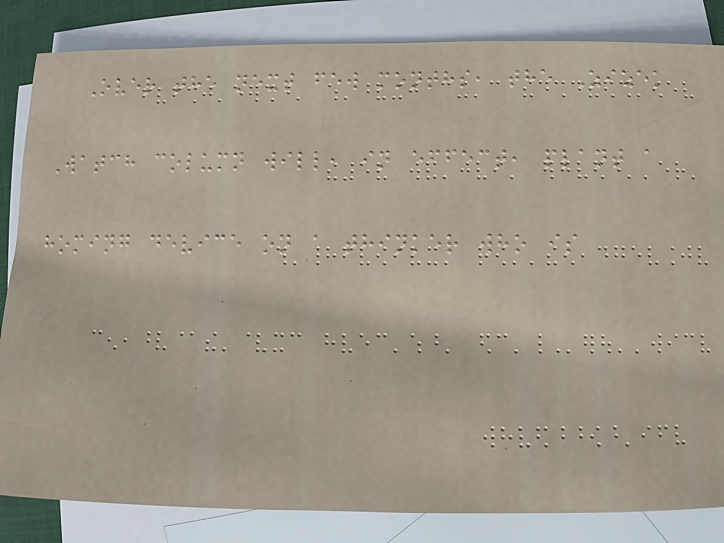Over the next few months, the Zizek
Watch column will, in effect, plant a
homing device on a thinker who is
